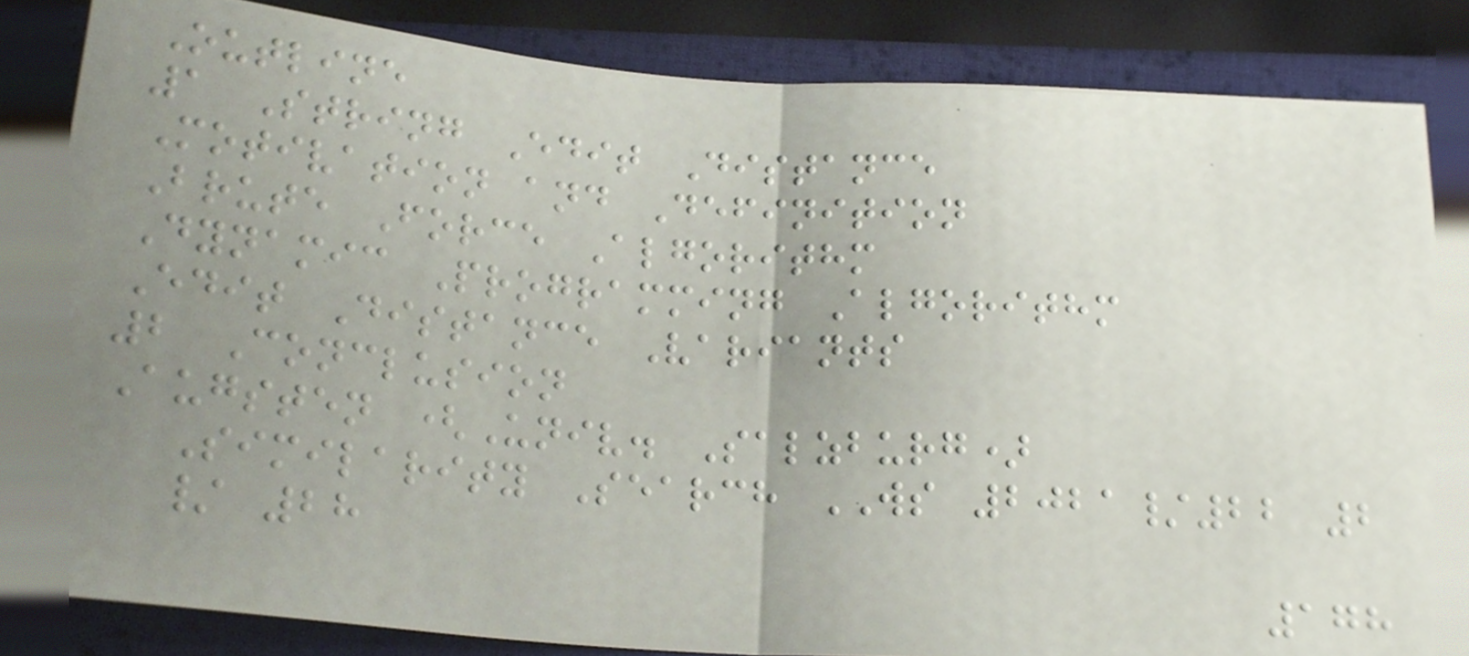Outline
1 String Edit Distance
Motivation and Definition
Brute Force Algorithm
Dynamic Programming Algorithm
Edit Distance Variants
2 Conclusion
Augsten (Univ. Salzburg)
Similarity Search WS 2021/22 2
/ 28
178
